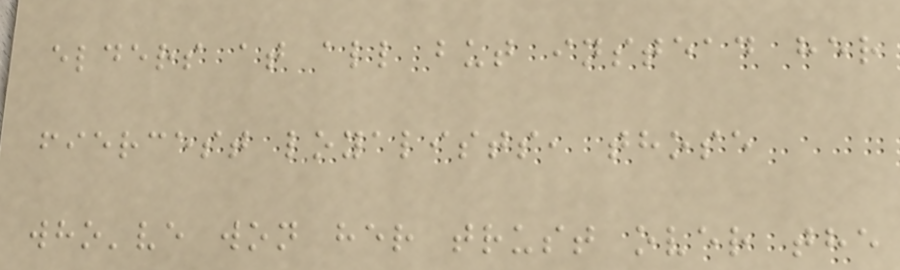elders at all but instead her
fiercest loyalists, those
who've won her trust over the
